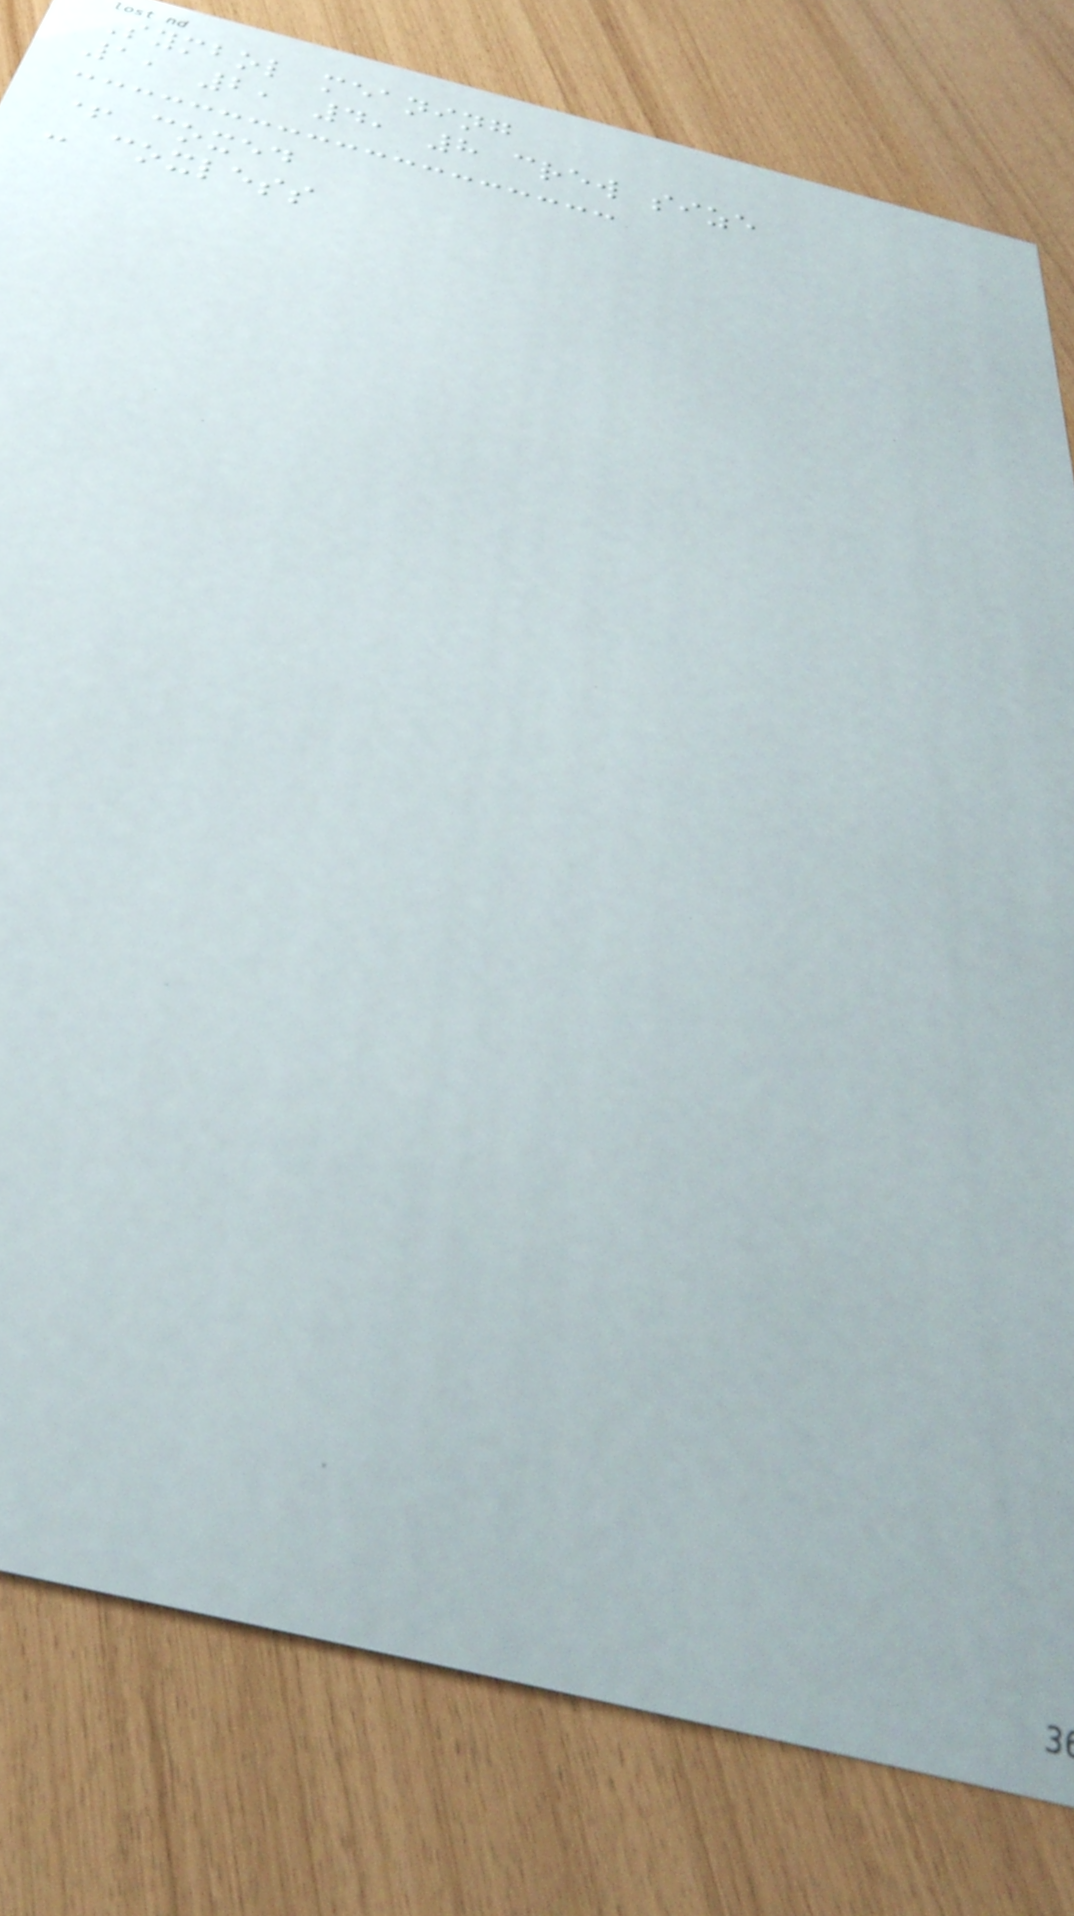Symbol meaning
1, 2, 4, 8 crew size
+ coxed
- coxless
